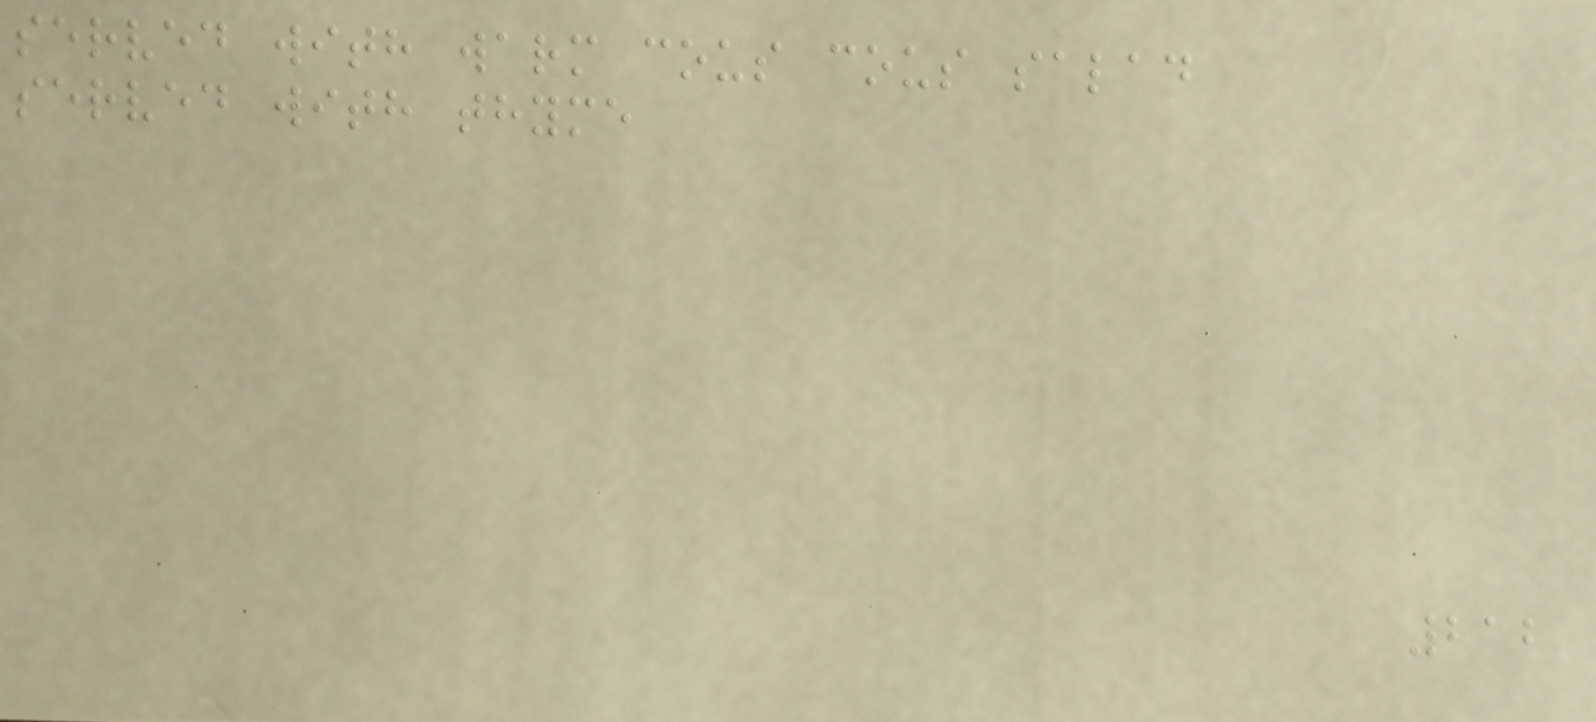served with warm cous cous salad
served with thyme
212
